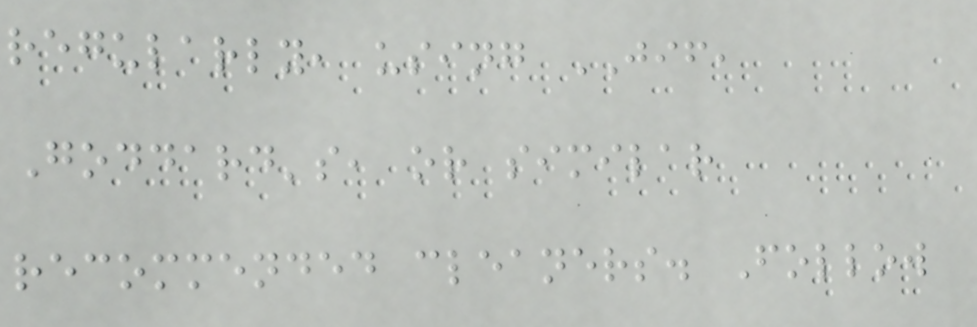regularly, using JIF,
Goddard's, or similar
recommended cleaners. Follow
